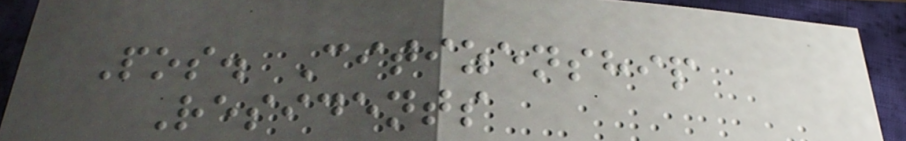Pos. Citizenship
Residents
